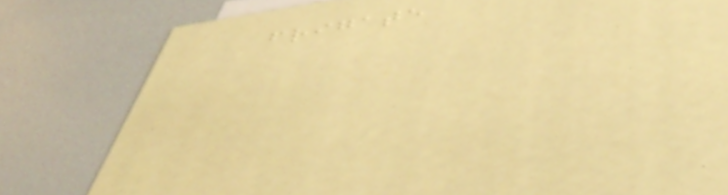frigate
